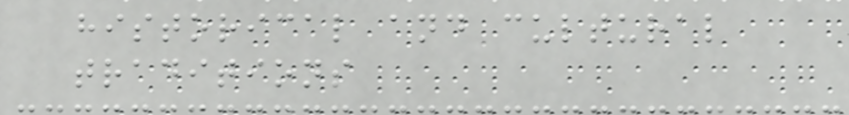historical and cultural
traditions
